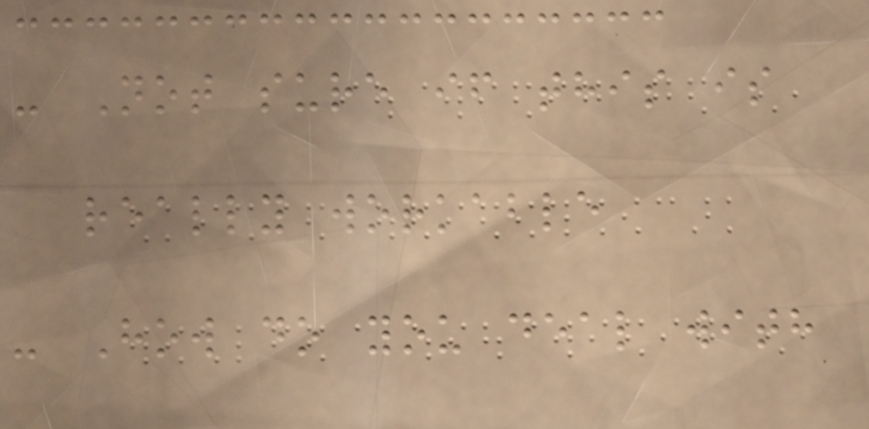- Not sure if this is
really workable
- How do you deal with
